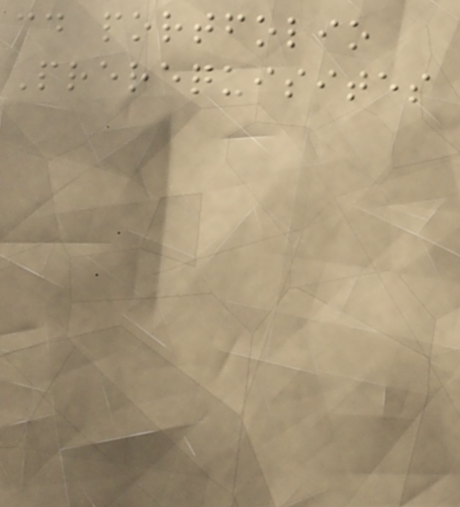cd portfolio
Prerequisites
